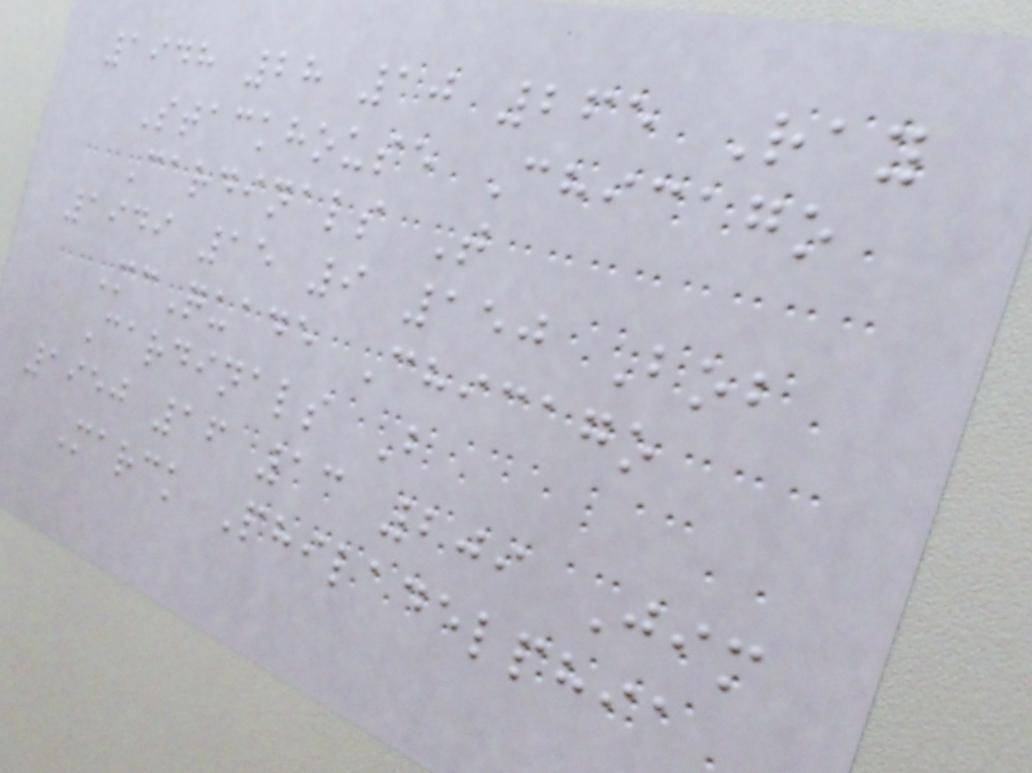1948 28 10 265 Ray
Stackhouse Chicago
Cardinals T
1949 15 9 150 Bob
McQuade Chicago
Cardinals B
1950 16 13 209 Jim
Marck Philadelphia
